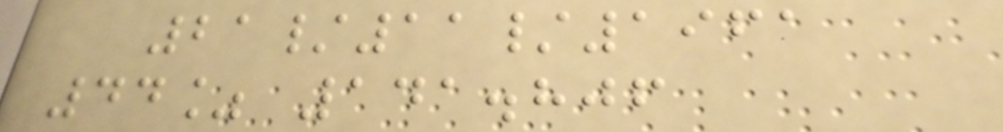21/11/1961
44% 141.806
